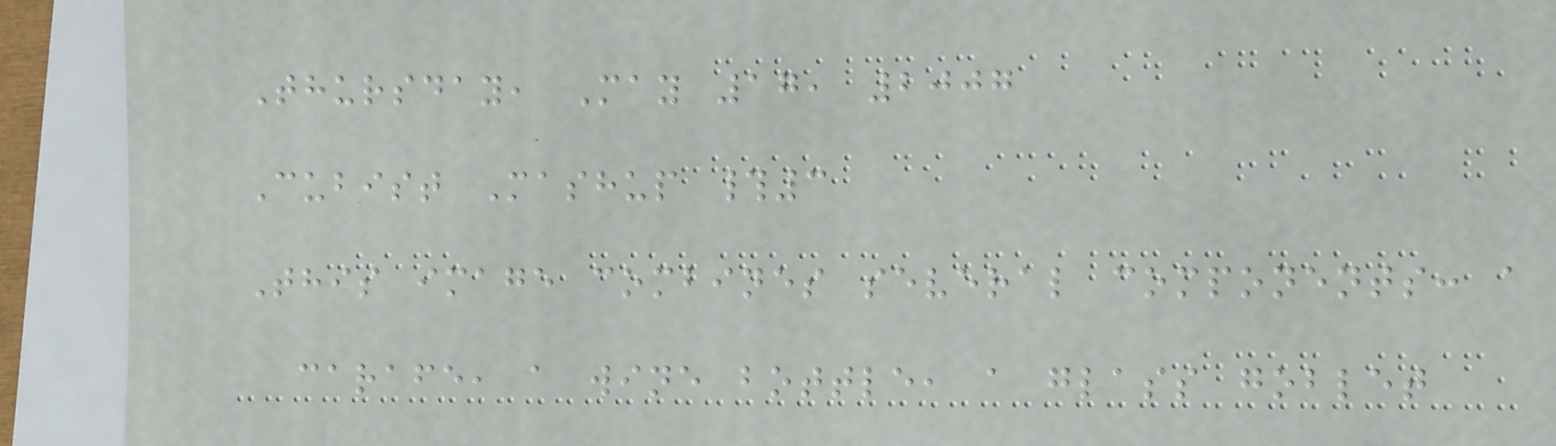Thursday, May 17, 2007
Cubist Mashup #3
This image combines several components: a
carafe, a wine bottle, a glass goblet
